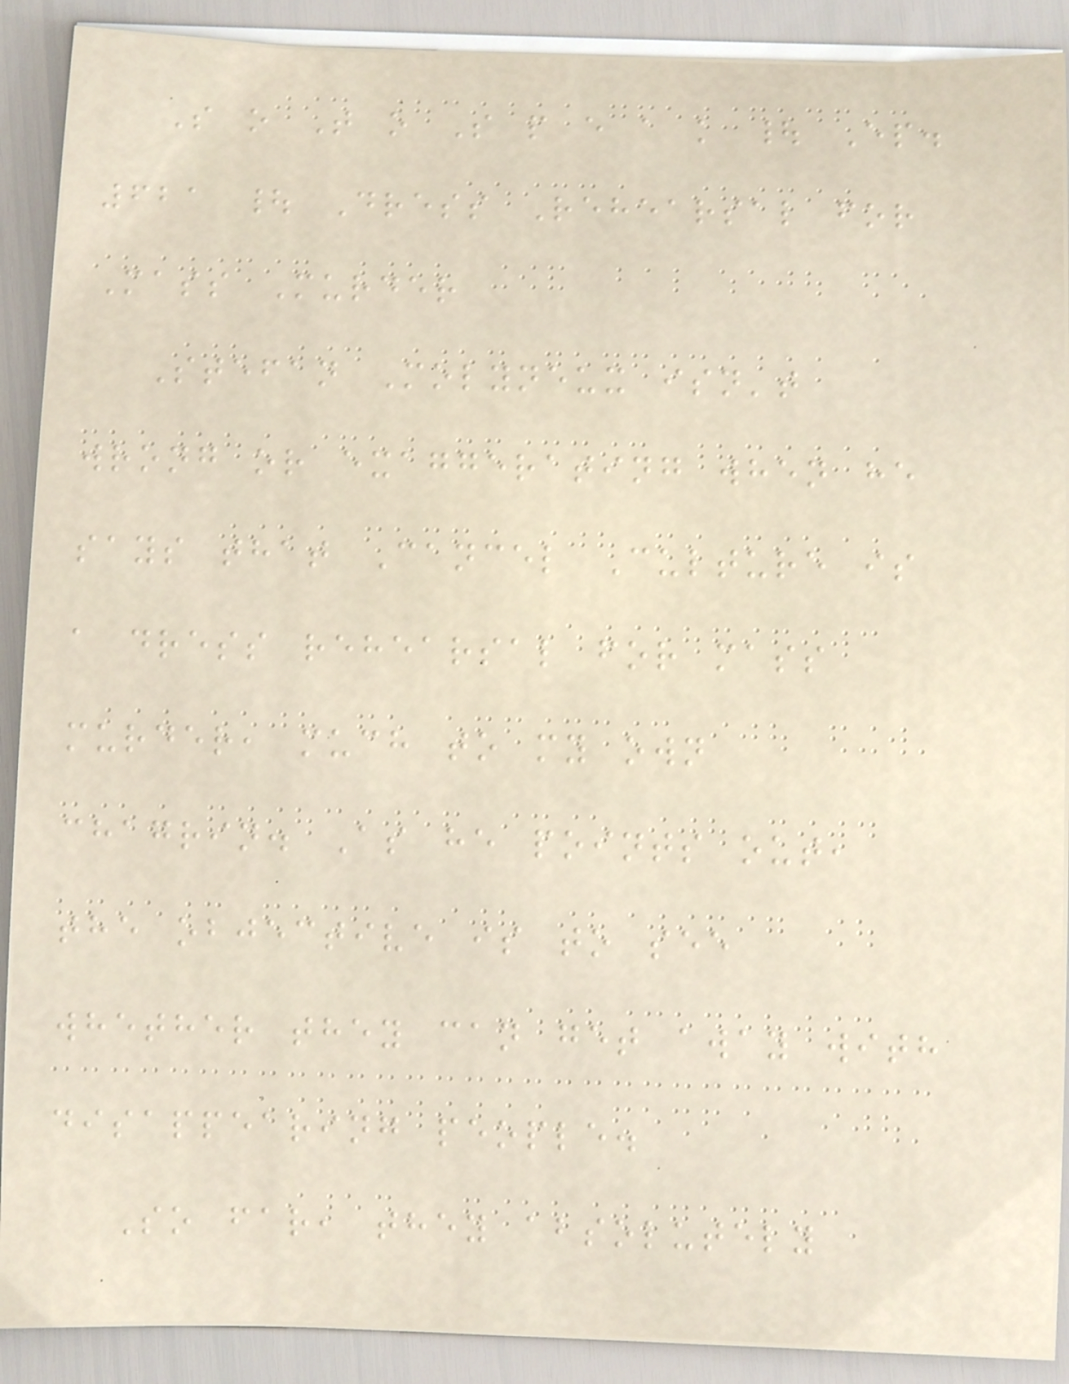S o T o S p e a k | Ep.
621 | Dress Rehearsal for
Mass Murder
Stefan Molyneux isn't
wrong or exaggerating when he
says that Cancel Culture is
a dress rehearsal for mass
murder, much to my own
chagrin. As he points out,
the objective is to see
whether they can get away with
disappearing people.
So far, they absolutely
